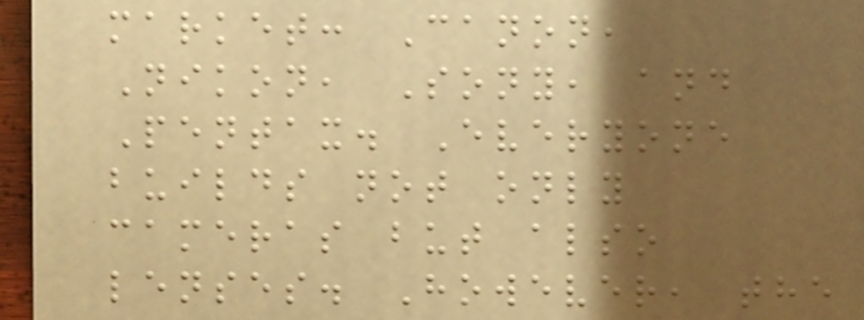market: Canon,
Nikon, Sony, and
Pentax. Everyone
builds not only
cameras but also
lenses. However, the
